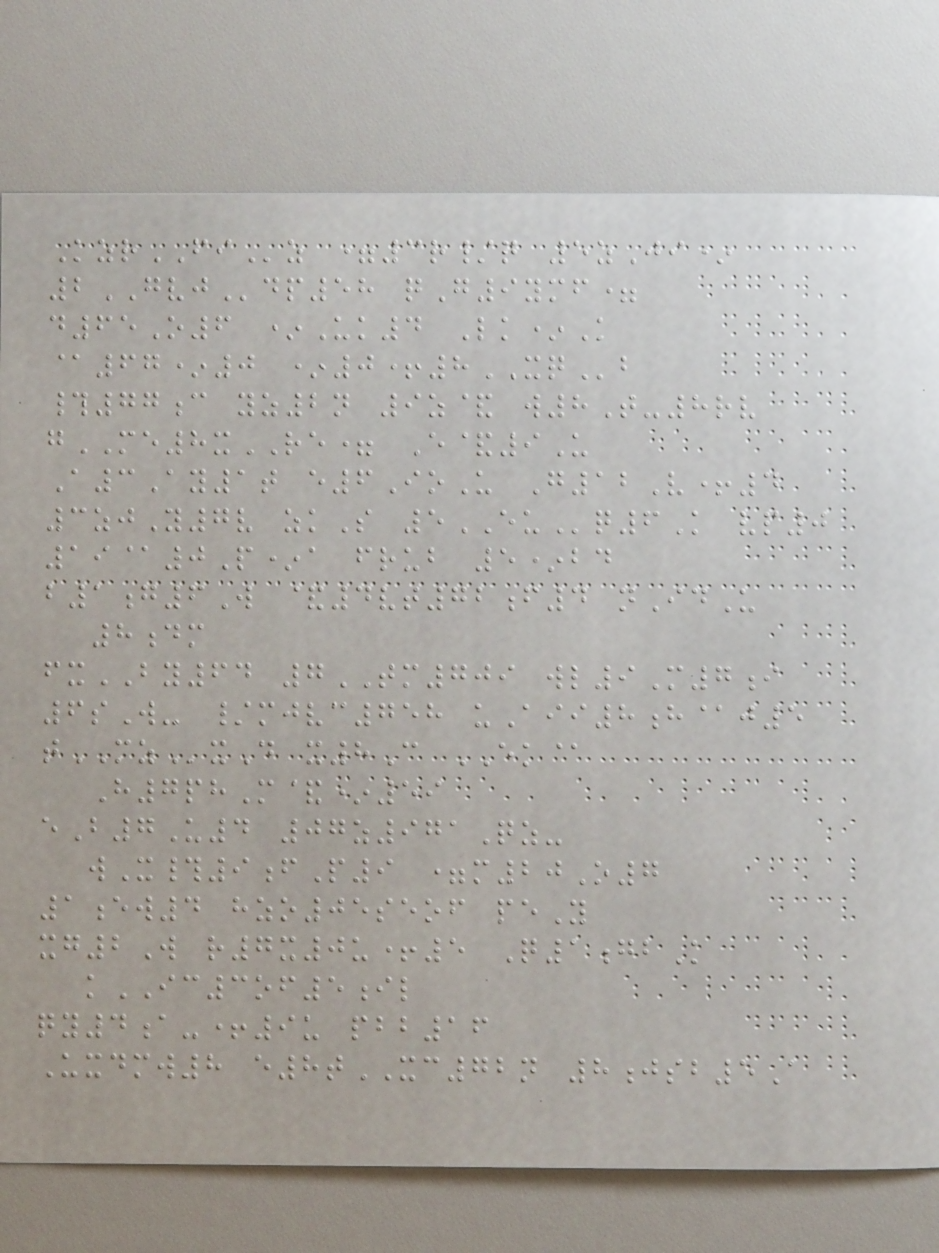KzrFIz =3r/q 5zJi*
2GVJdp58 qG9ymf=
d65O6 *Uk4 Lk*K
@67*0 *0+8XQb
#77c yz2n 9z& w8T-8rv
gME8xRE= E&9U
A3Ay1t e6IoU G12V+4
3zjY7v zkS 5EUq6K vp0
19@0P*a frub 5*bd
b1g6W &4vt72f4 nIdU
8dm
fxBY64 7TM709 wl9M7i
6sW- /mjvc758 uAii8h@j5
tMZxD x8C EK@
H7phM&*59
eB7U4 07z971Qz-
wX#9fP9 =m20O7
1ew4 hzo05seof peY
xg2W r7x0u+5 Q1gbK
kIC3of5il
qy4a-+9u pbb16
Uxdmw8 e8tXC72n 8jsb5A
